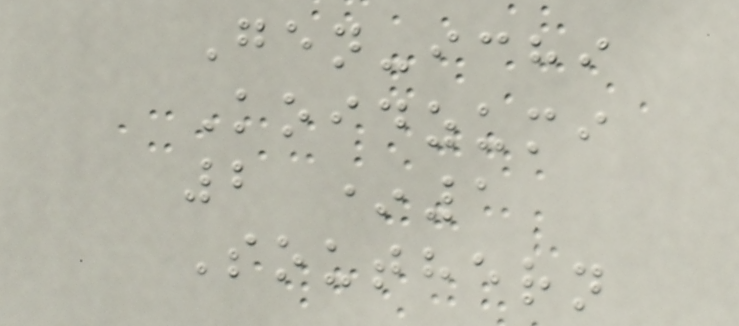Gen-ichi
Koidzumi
2 *1
Southern
